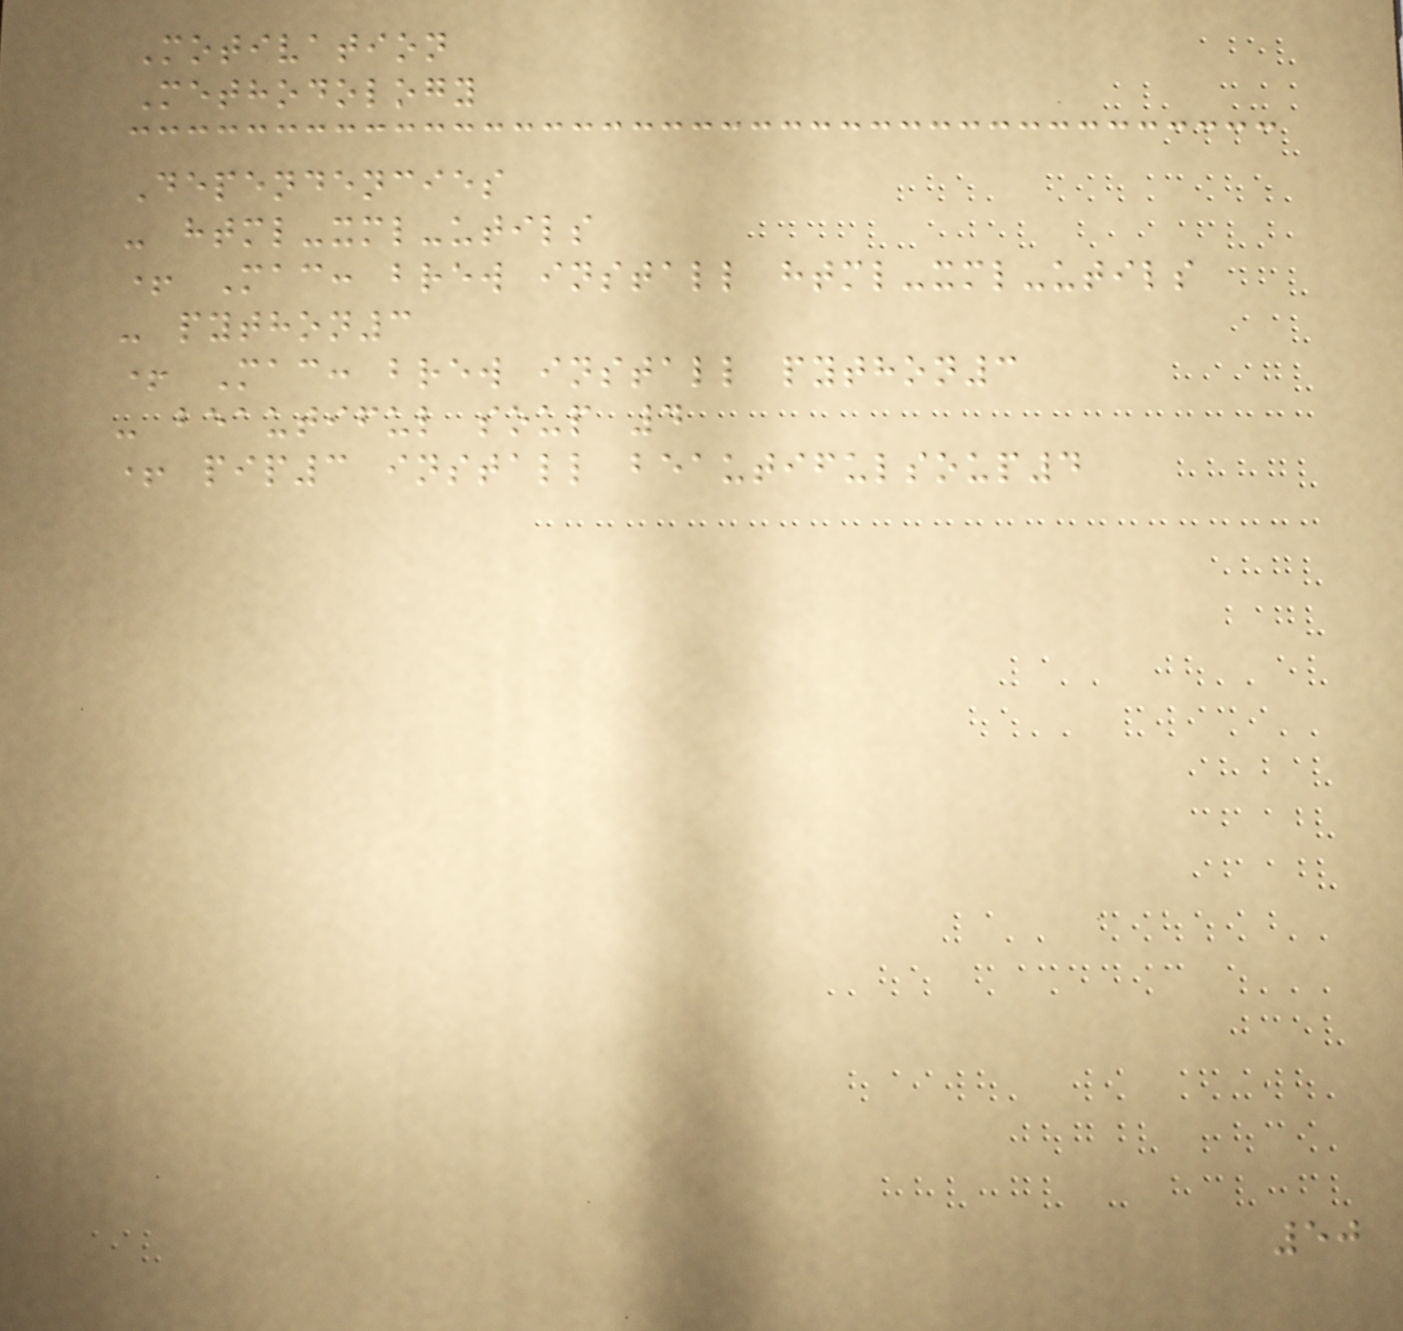Motivation
Methodology
Dependencies
- html-xml-utils
+ Mac: brew install html-xml-utils
- python3
+ Mac: brew install python3
- beautiful soup 4
+ pip3 install beautifulsoup4
50
